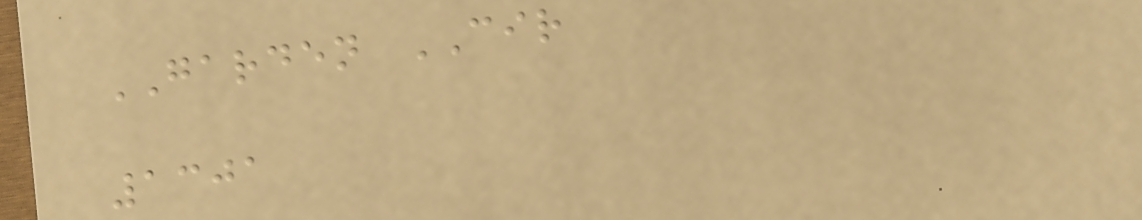GARDEN CIR
1301
